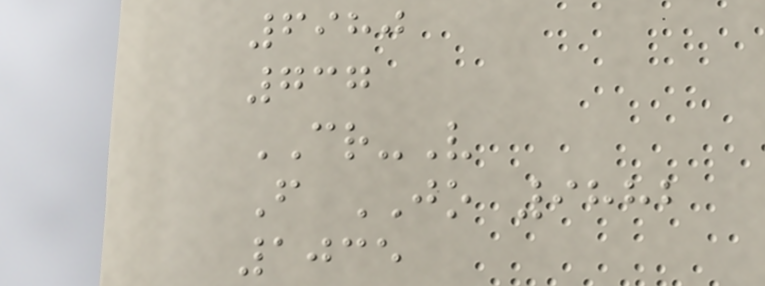6980
737
CR-V
F JO 9882
1035
